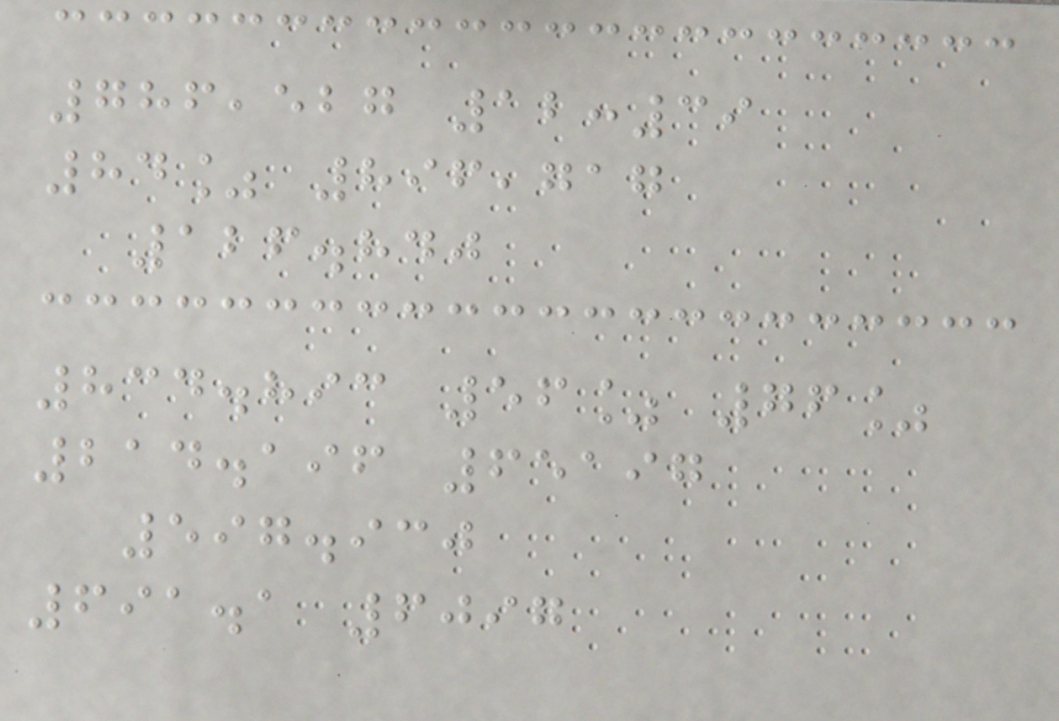786,527 12:39
84% 896,717
126.840
834.893 56% 76%
214.196 65197
597.930
691.1 6097
